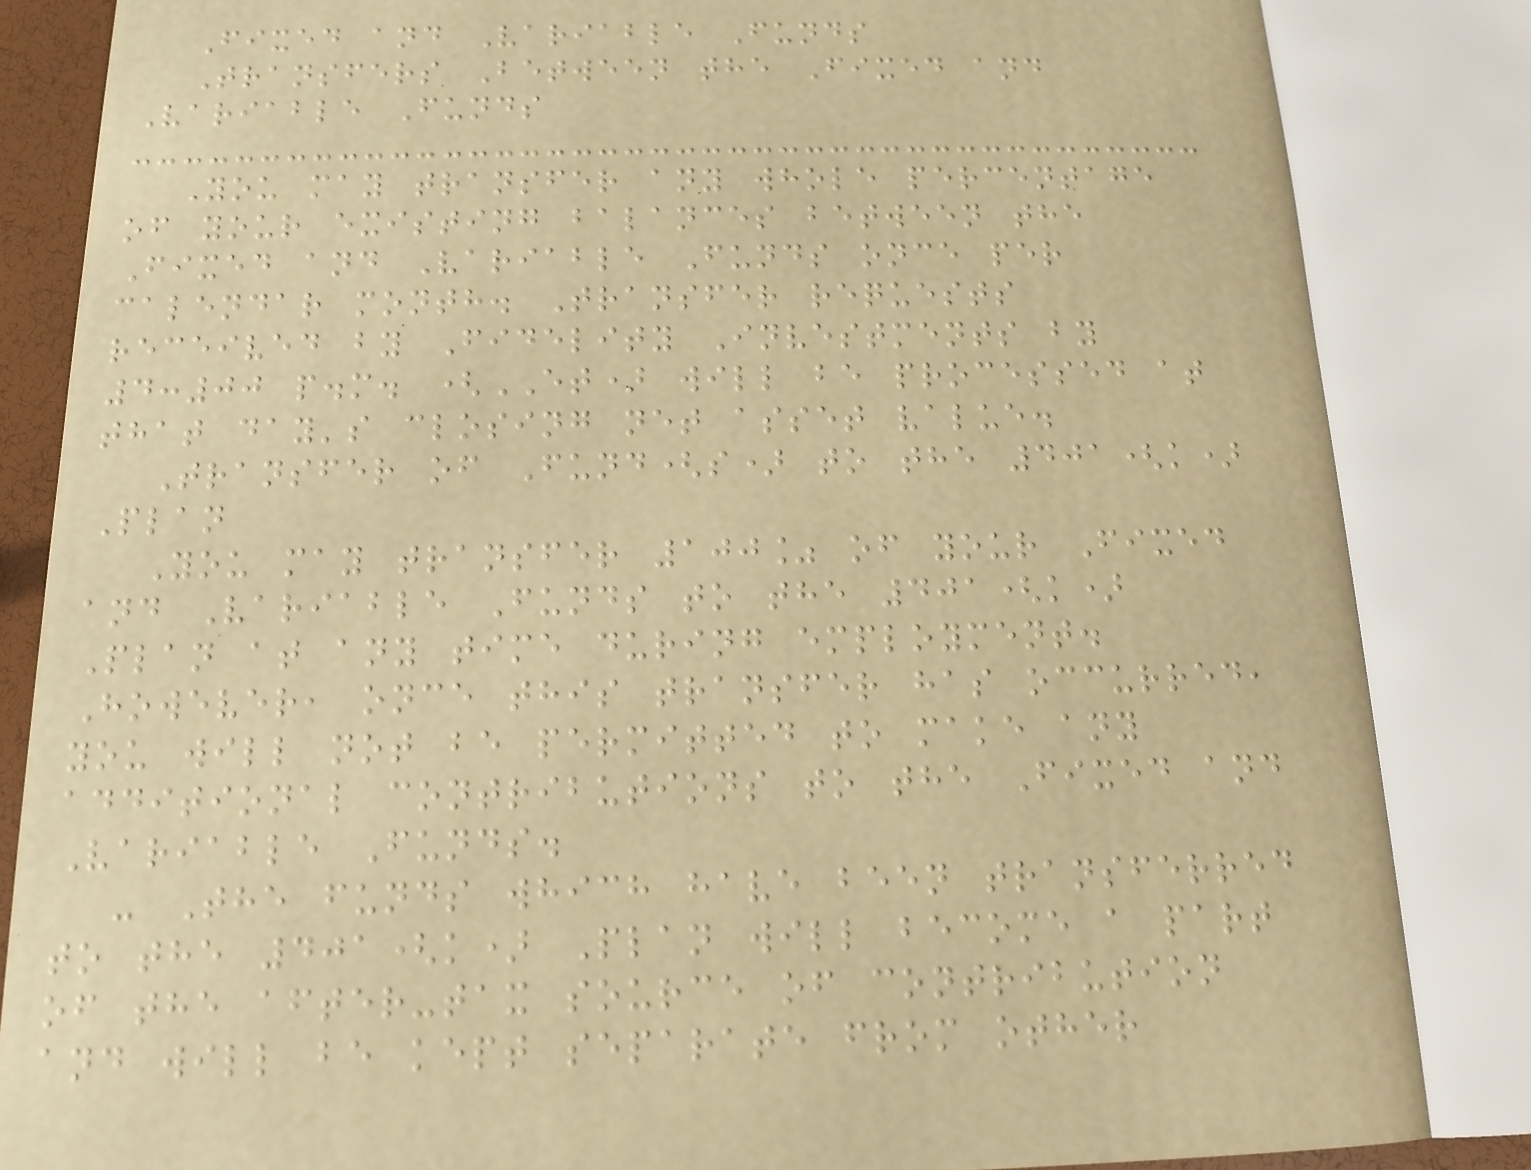Fixed and Variable Funds
Transfers Between the Fixed and
Variable Funds
You may transfer any whole percentage
of your existing balances between the
Fixed and Variable Funds once per
calendar month. Transfer requests
received by Fidelity Investments by
4:00 p.m. (ET) will be processed at
that day's closing net asset value.
Transfer of Fund(s) to the 401(k)
Plan
You may transfer 100% of your Fixed
and Variable Funds to the 401(k)
Plan at any time during employment.
However, once this transfer has occurred,
you will not be permitted to make any
additional contributions to the Fixed and
Variable Funds.
- The funds which have been transferred
to the 401(k) Plan will become a part
of the after-tax source of contribution
and will be kept separate from other
